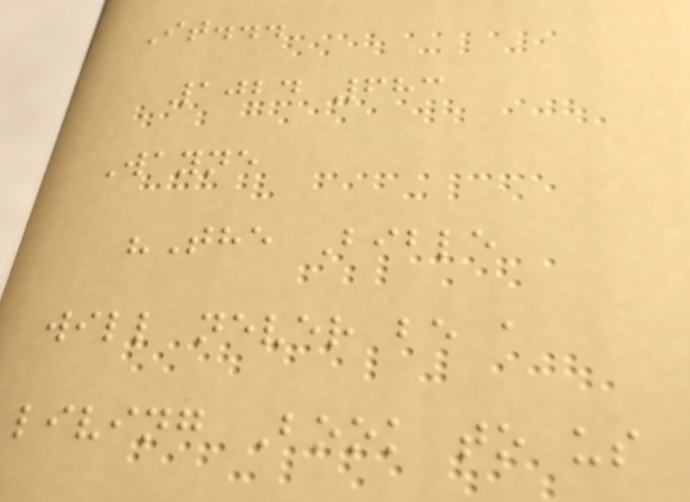It...
1024 683
Wayne
"The Bible
will never be a
living Book to us
